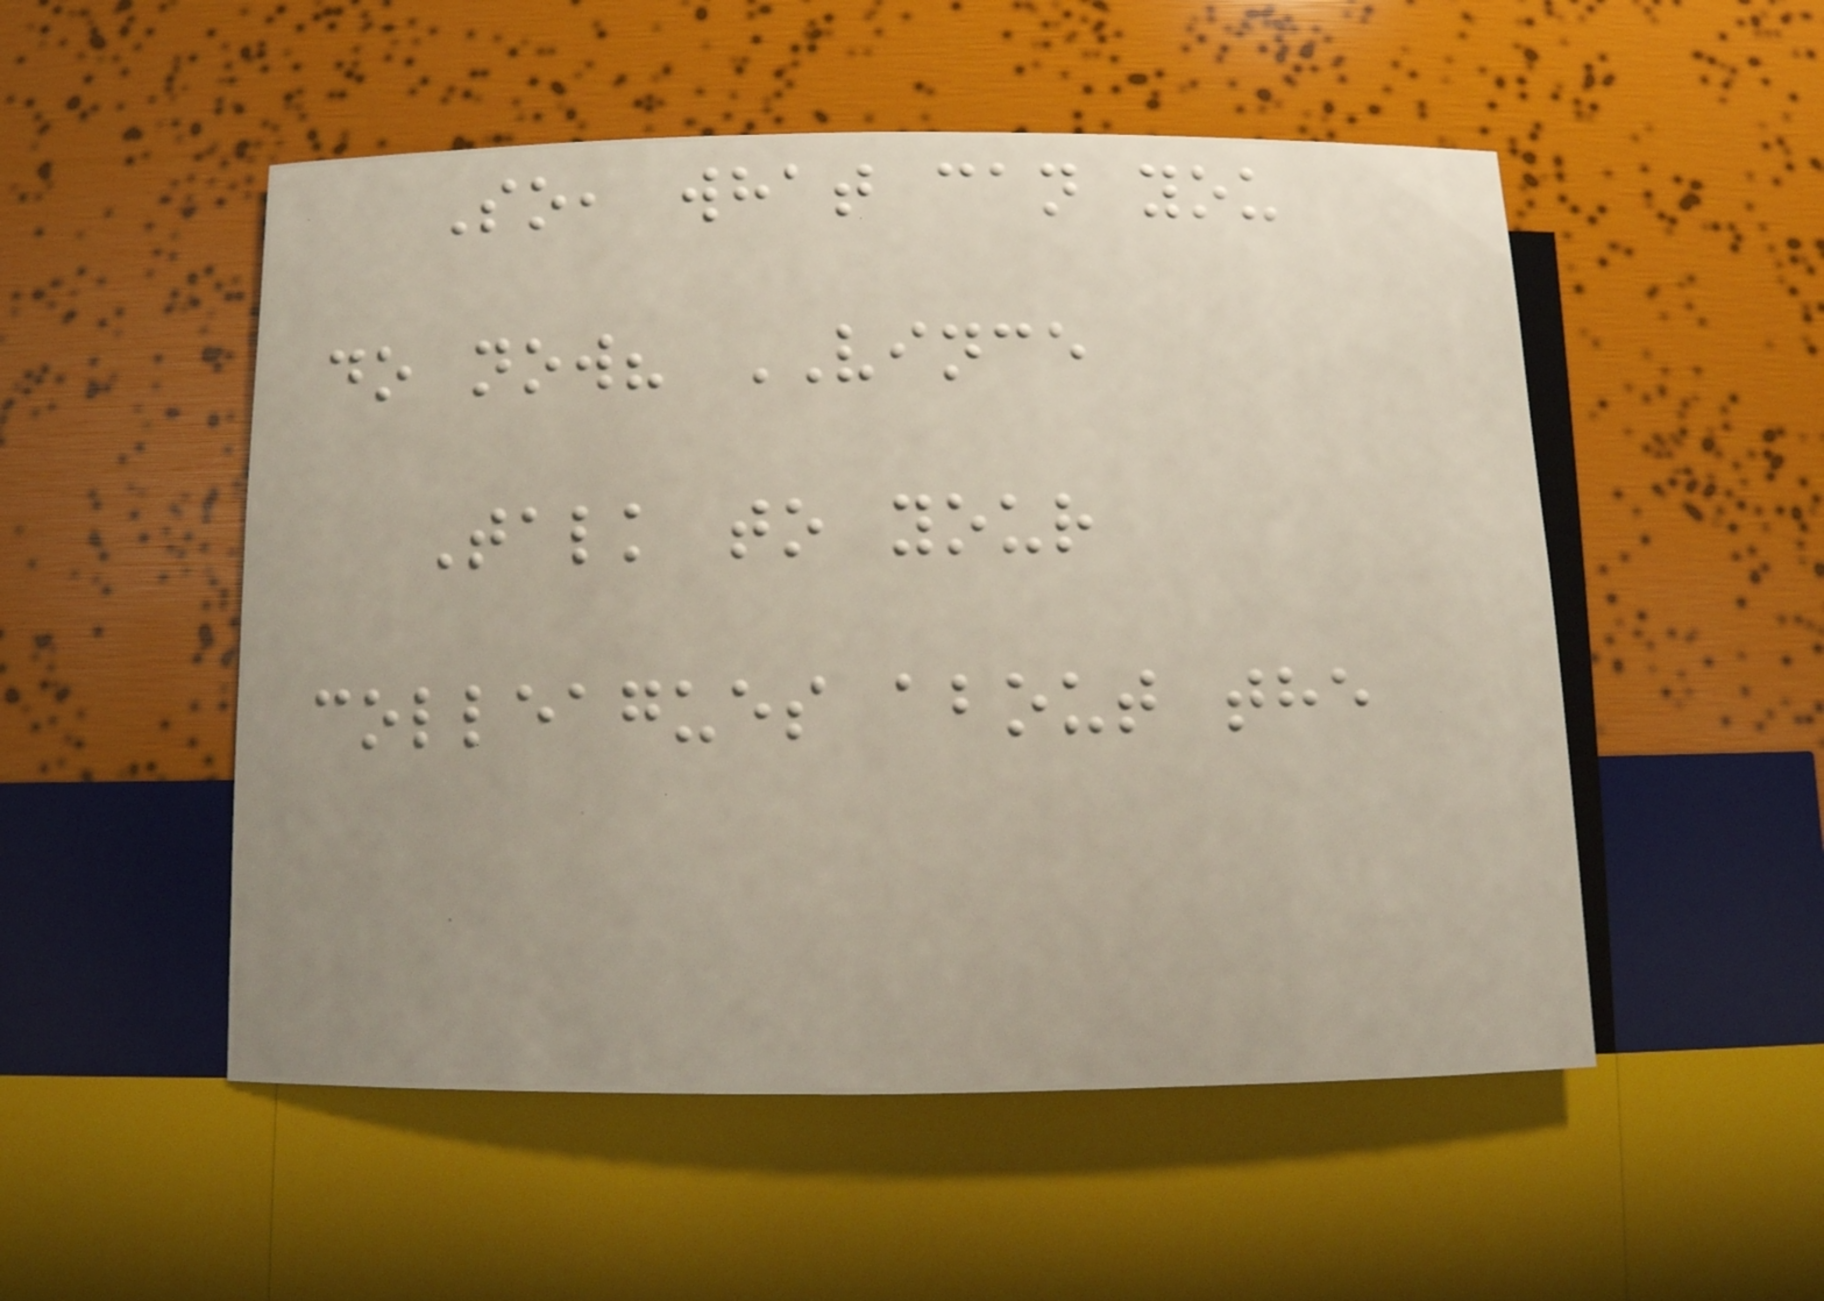So, what can you
do now? VINCE
Talk to your
colleagues about the
